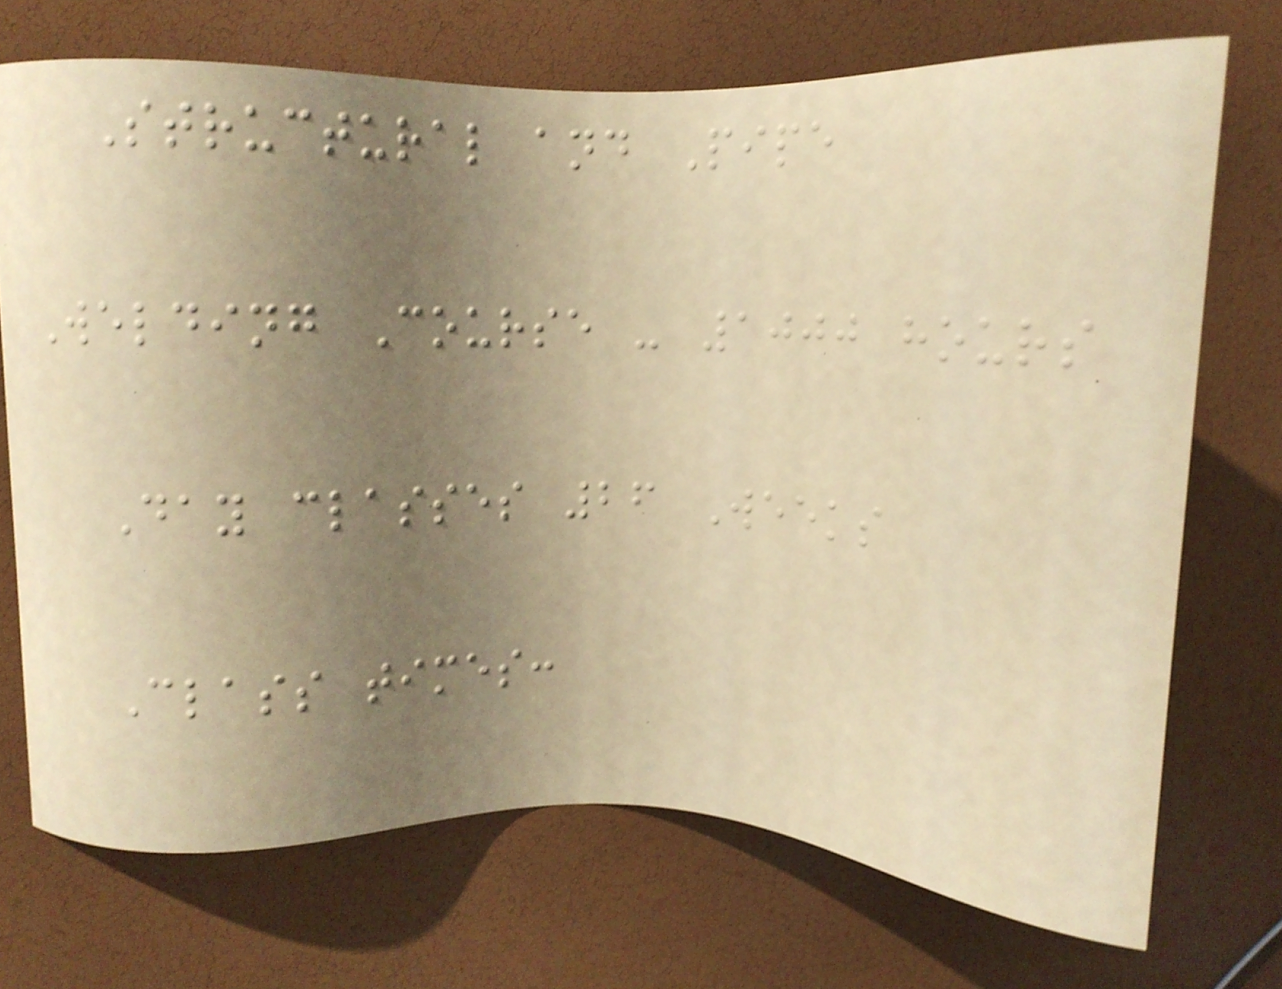Structural and Pipe
Welding Course - 1000 hours
Day classes 26 Weeks
Class times:
